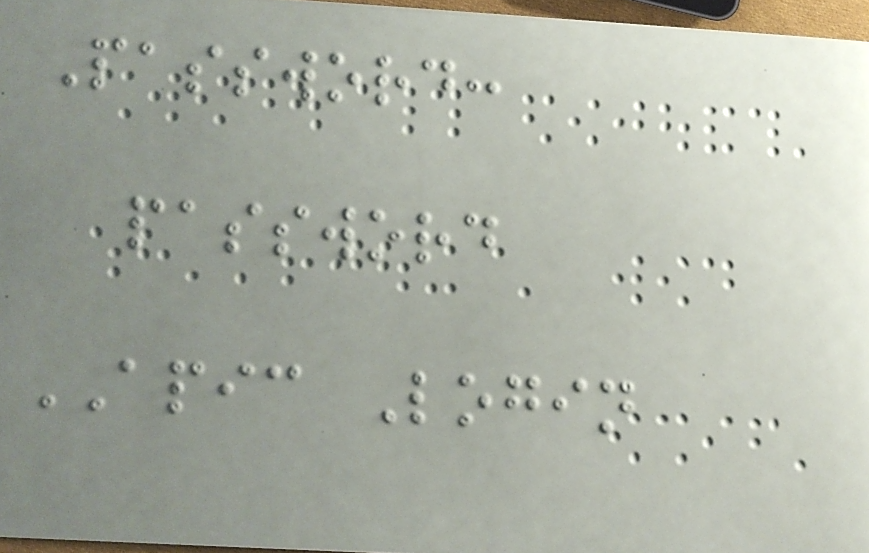Password:
password
APIC Login
